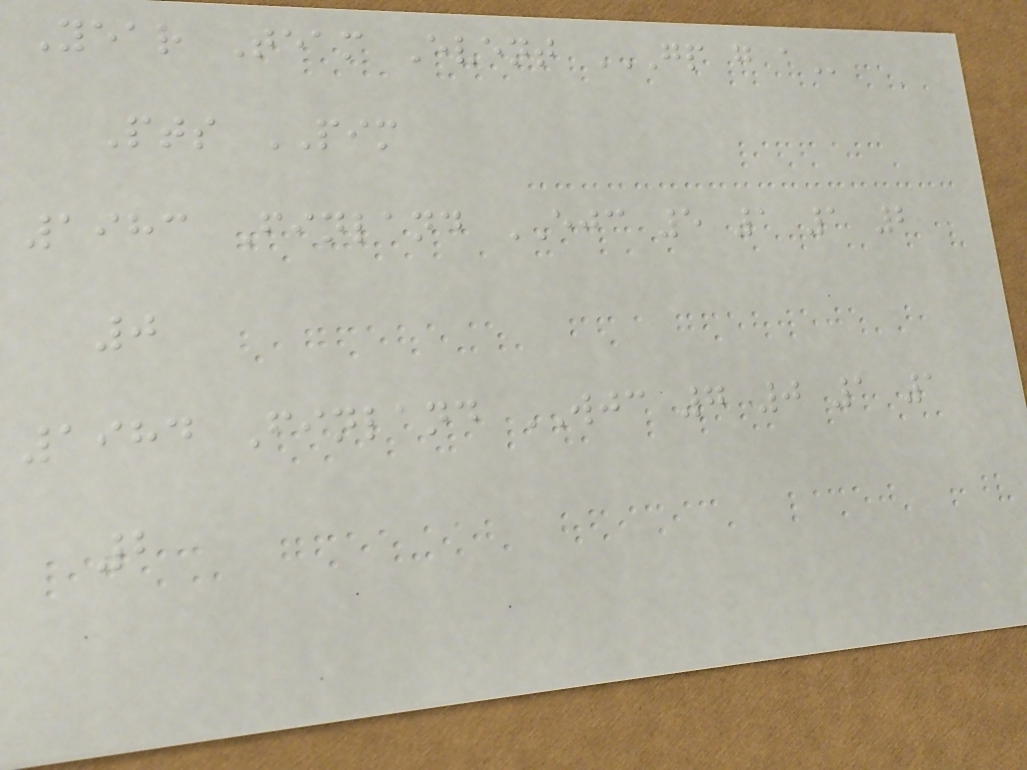Year Team Event GP G A
Pts PIM
1983 Finland EJC 5 1 1 2
0
1984 Finland WJC 7 0 1 1
2
